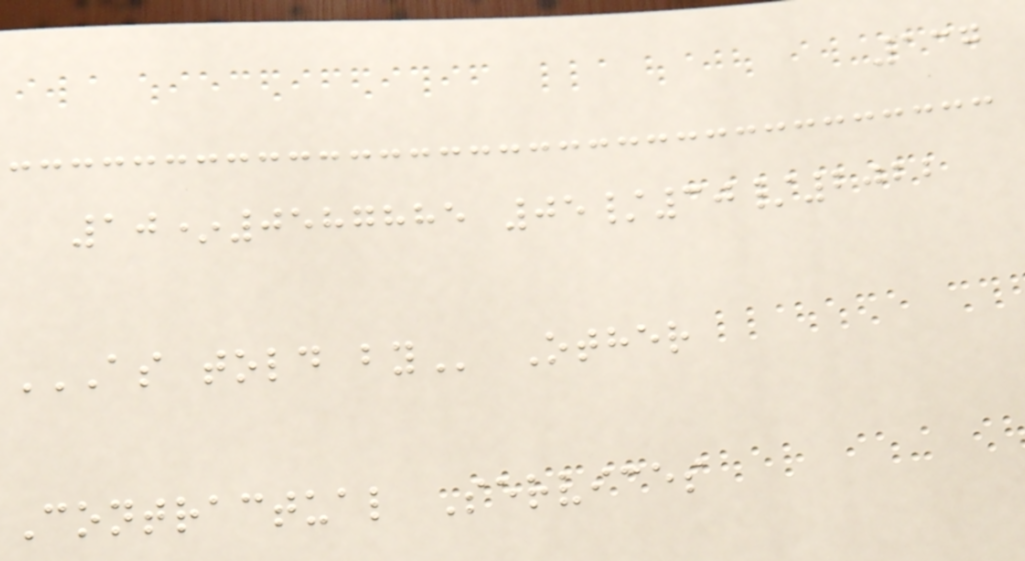137
10*0587885 05/30/2022
AS TOLD BY Other
Contractual Services
